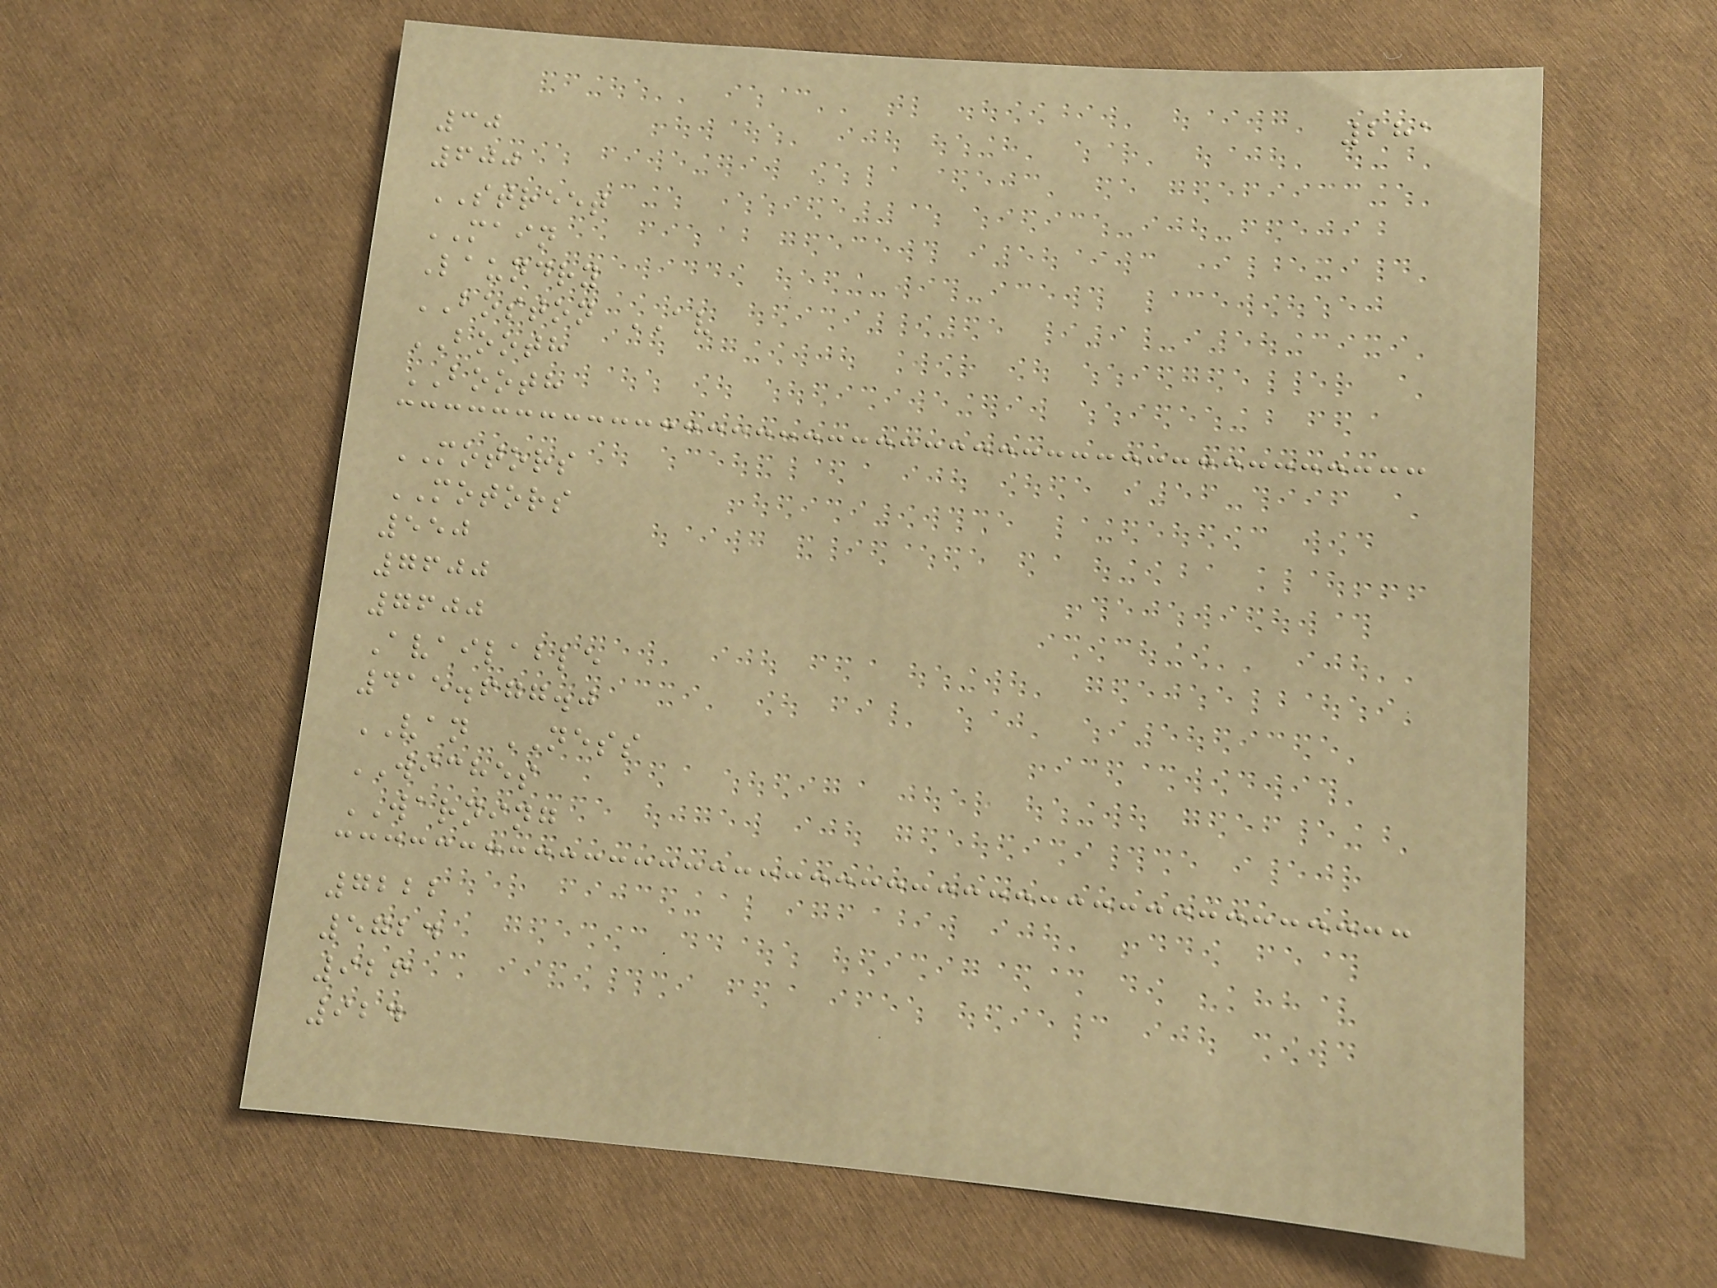281
30
600
STREET
MAIN
Laundry
BOSTON AV
BOOTH
BOOTH
MOTORS
MOTORS
550
7600
7600
Available
415.677.0
VAN NESS
WICHES
WARNING
7222
5724
926
924
